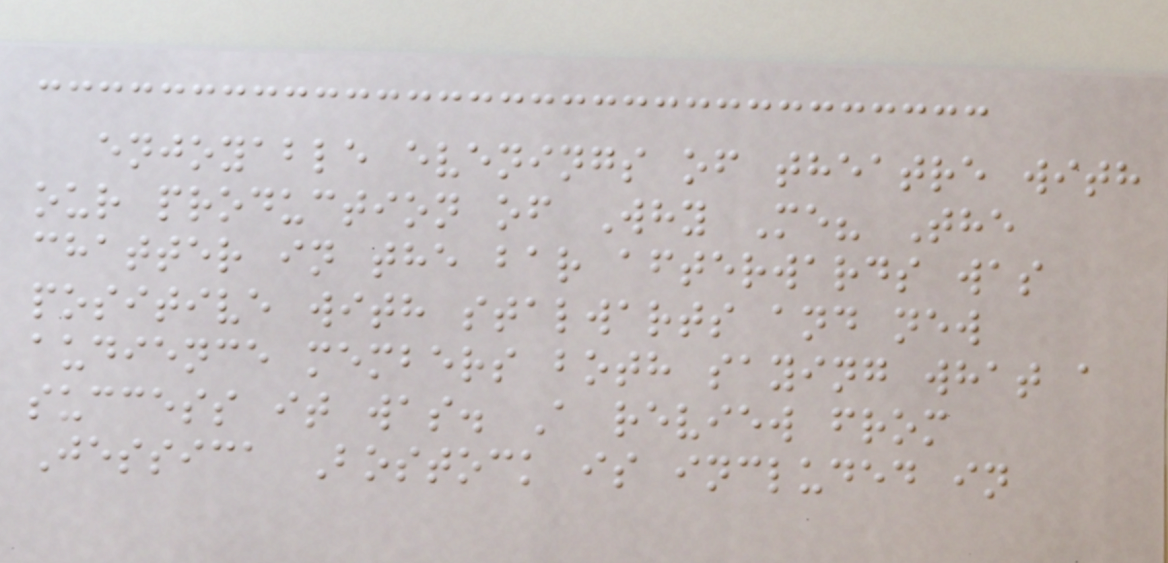enjoyable evenings of theatre with
our production of Why Me? The
chatter in the bar afterwards was
positive with stalwarts and new
audience members both saying what a
success it was. A review from
Jessica Bostock is included in
